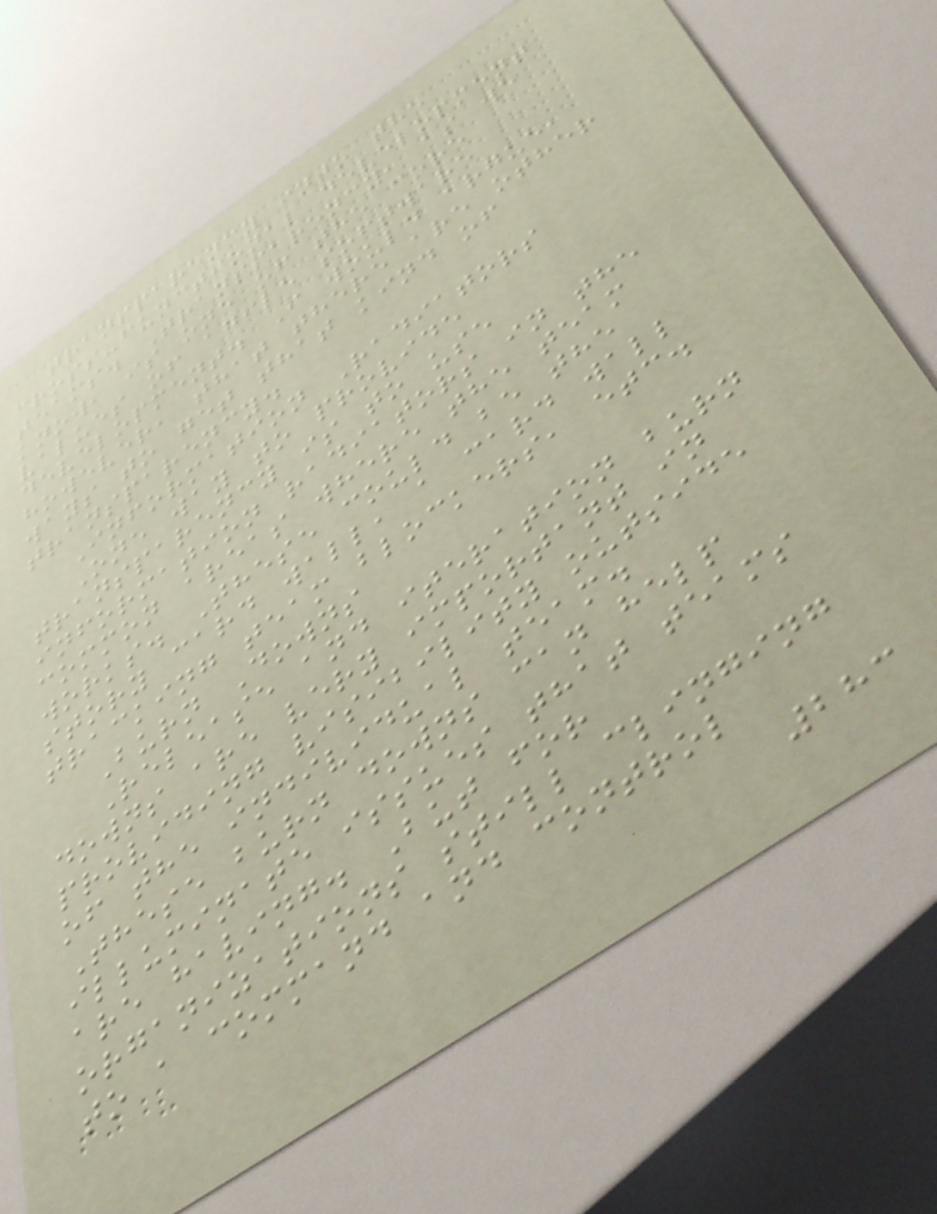transparency into the
cross-functional development
teams. Transparency, as we
know, is one of the core
values of agile software
development. I would argue,
however, that there are other
ways to get that kind of
transparency.
Information Radiators
One way to provide
transparency is to use
information radiators in the
common areas where the team
works. These could be the
story card wall, a card wall
tracking team blockers, etc.
Burn Downs
Release and iteration burn
downs are very important in
providing visibility outside
of the individual team.
These burn downs can help
illuminate issues that teams
are having. But for
organizations still clinging
to a command and control
283
